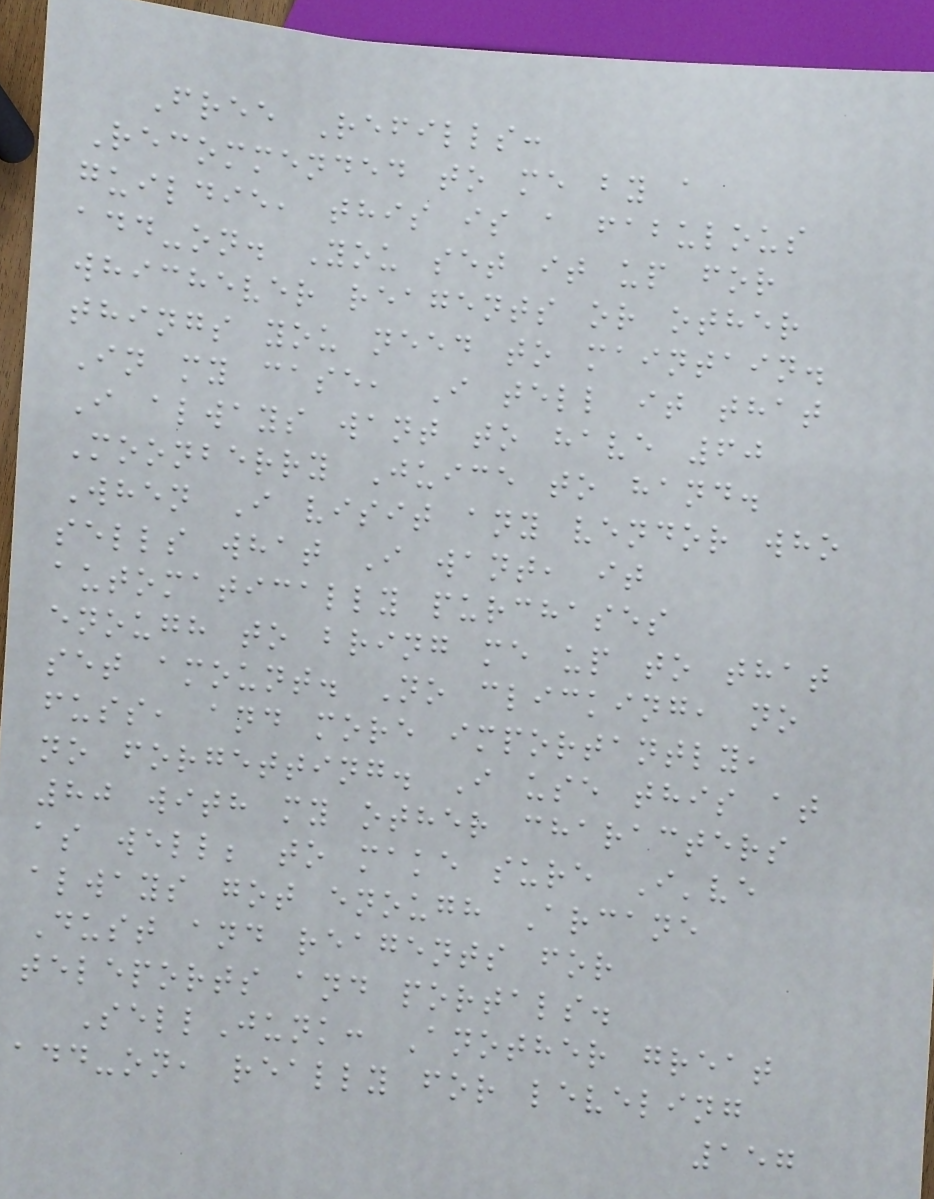Free Refills:
Recommended to me by a
guildie, this is a fabulous
add-on. You set it up for
whichever reagents or other
things you need to maintain.
In my case, I tell it that
I always want to have 60
Moonberry Juice to hand.
When I visit any vendor who
sells what I want, it
automatically purchases
enough to bring me up to that
set amount. No clicking, no
fuss, and more importantly,
no forgetting. I use this at
80 with my other characters
as well; to make sure I've
always got enough Arcane
Dust and reagents for
teleports and portals.
SellJunk: Another great
add-on, really for leveling
157
